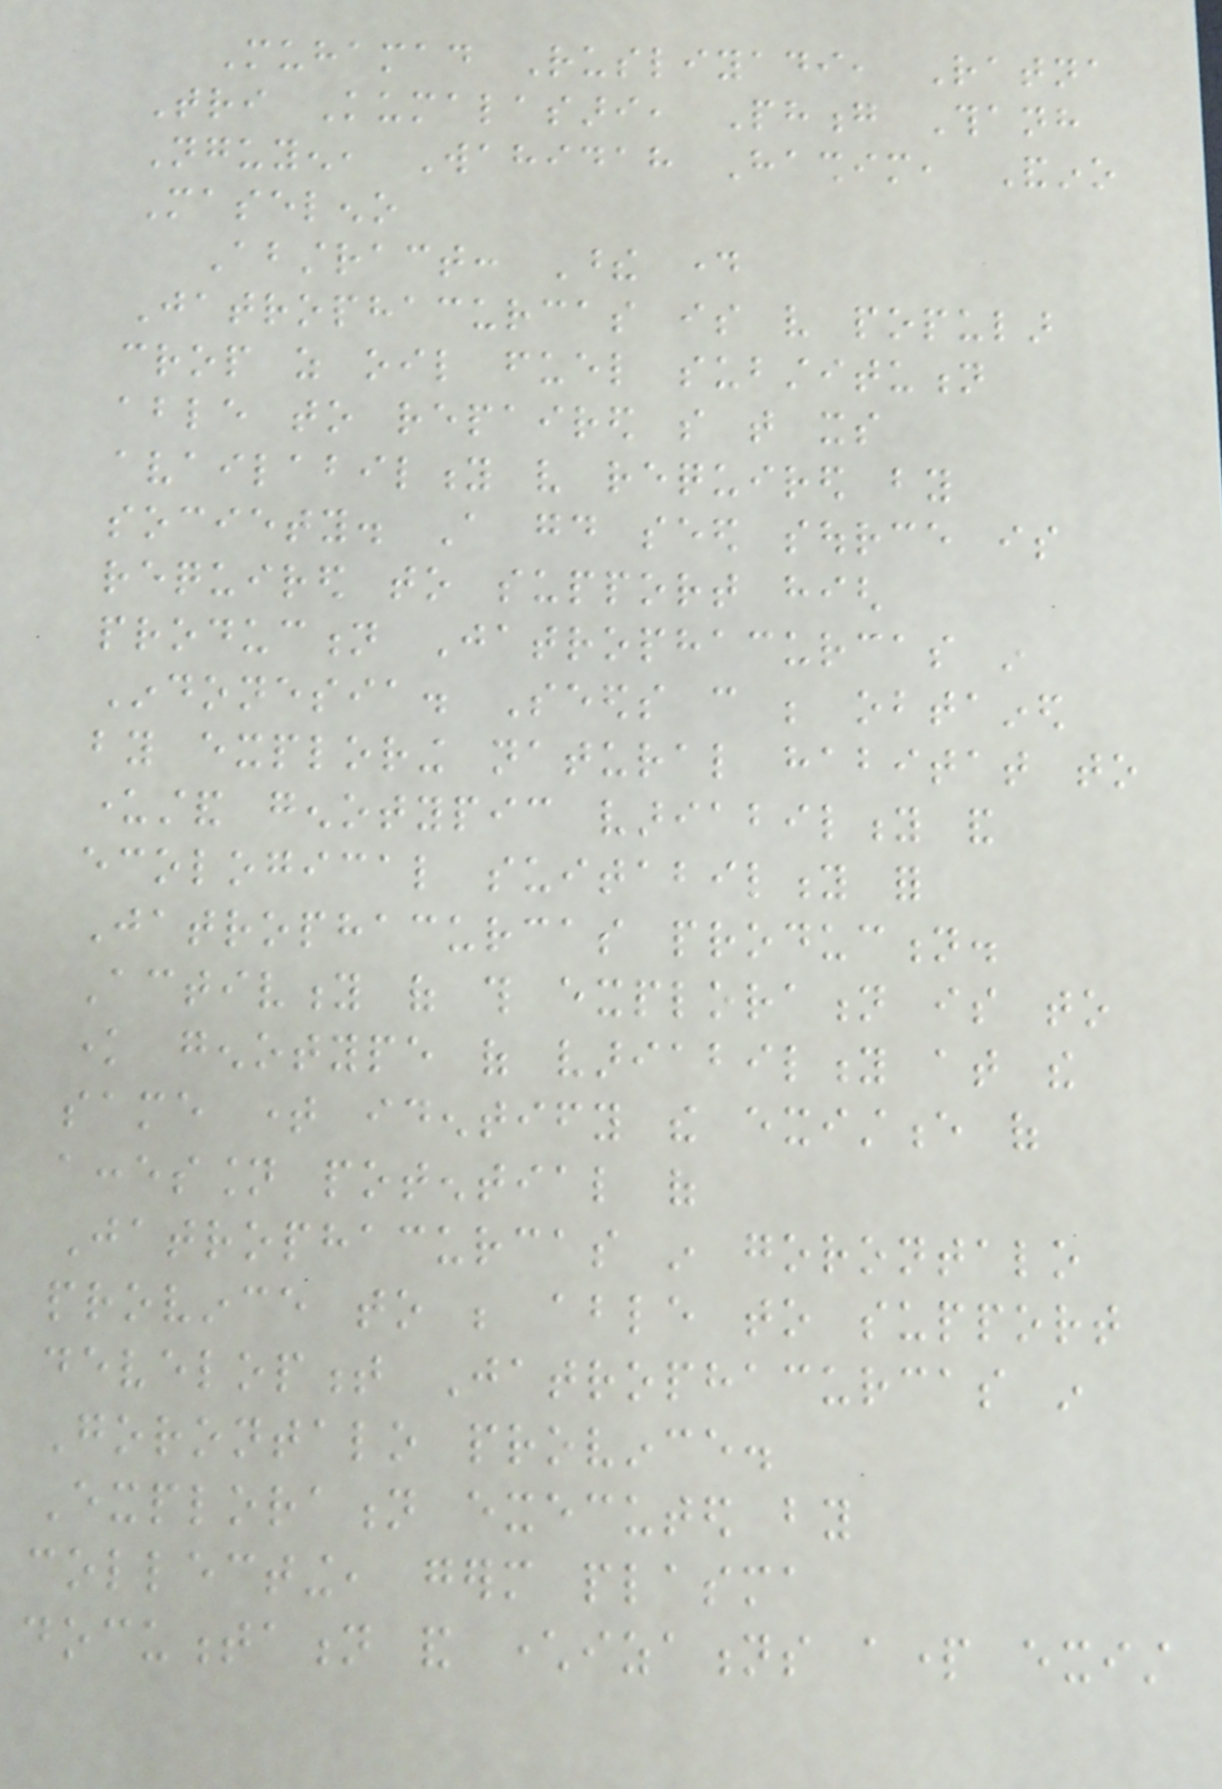Muhamad Rusliyadi, Ratna
Tri Kumalasari, Phong Thanh
Nguyen, Wahidah Hashim, Andino
Maseleno
Abstract: These day
Jatrophacurcas is very popular
crop as oil fuel substitution
able to repaired so that its
availability very required by
society. A good seed source is
required to support high
production Jatrophacurcas in
Indonesia. Seeds can be obtained
by exploring natural habitat to
understand genotypic variability and
ecological suitability for
Jatrophacurcas production.
Activity of this exploration is to
know genotype of variability at the
same time identify the existence of
accession potential of
Jatrophacurcas in gorontalo
province to be able to support
development Jatrophacurcas in
Gorontalo province.
Exploration executed by
collecting, germ plasma
documentation and characterizations apart exist
